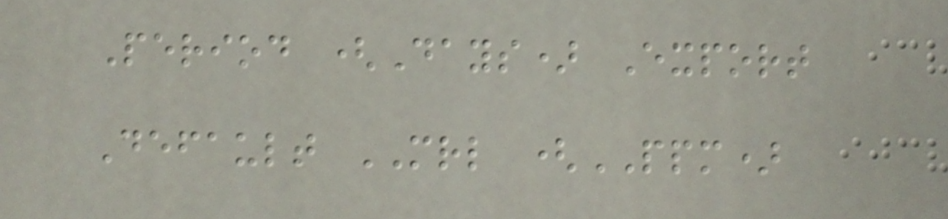Period (Days) Export
Default MRL (PPM)
